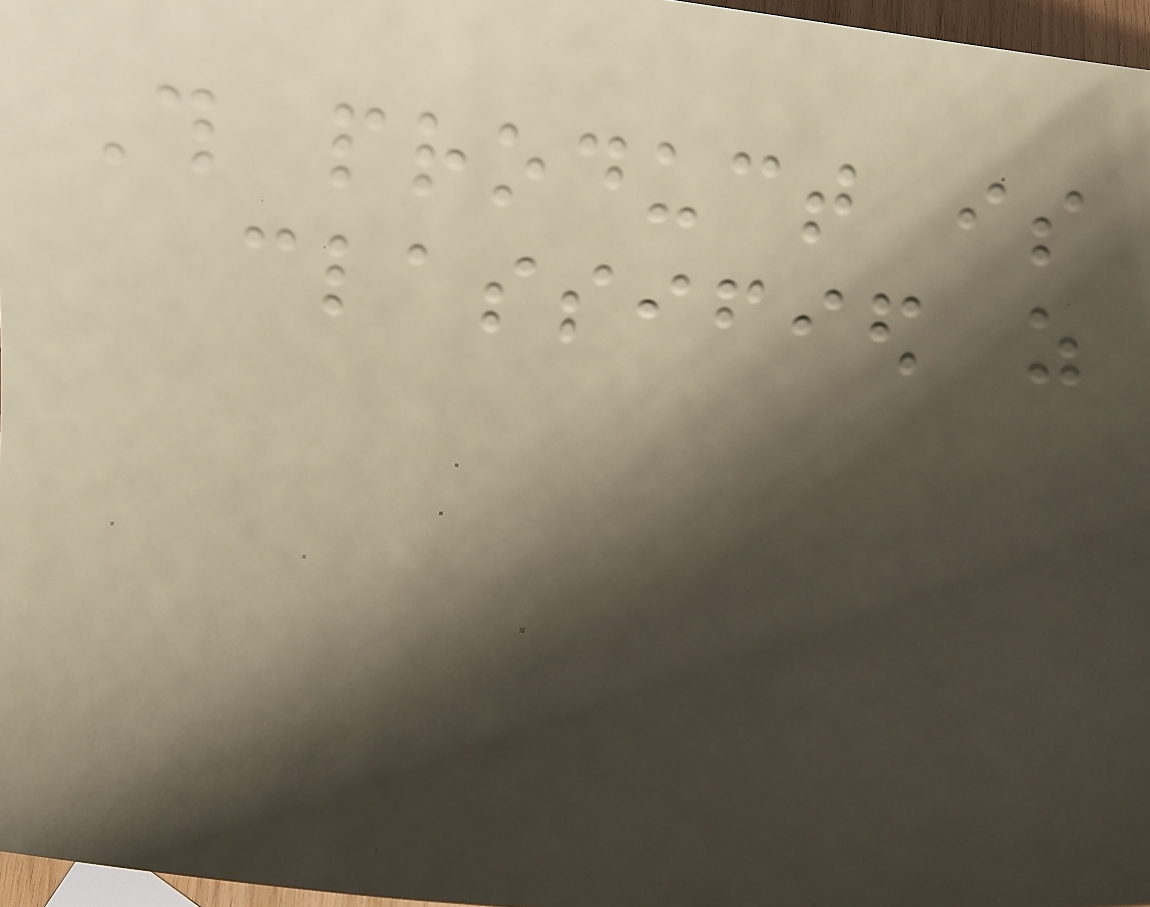This product is
classified as
